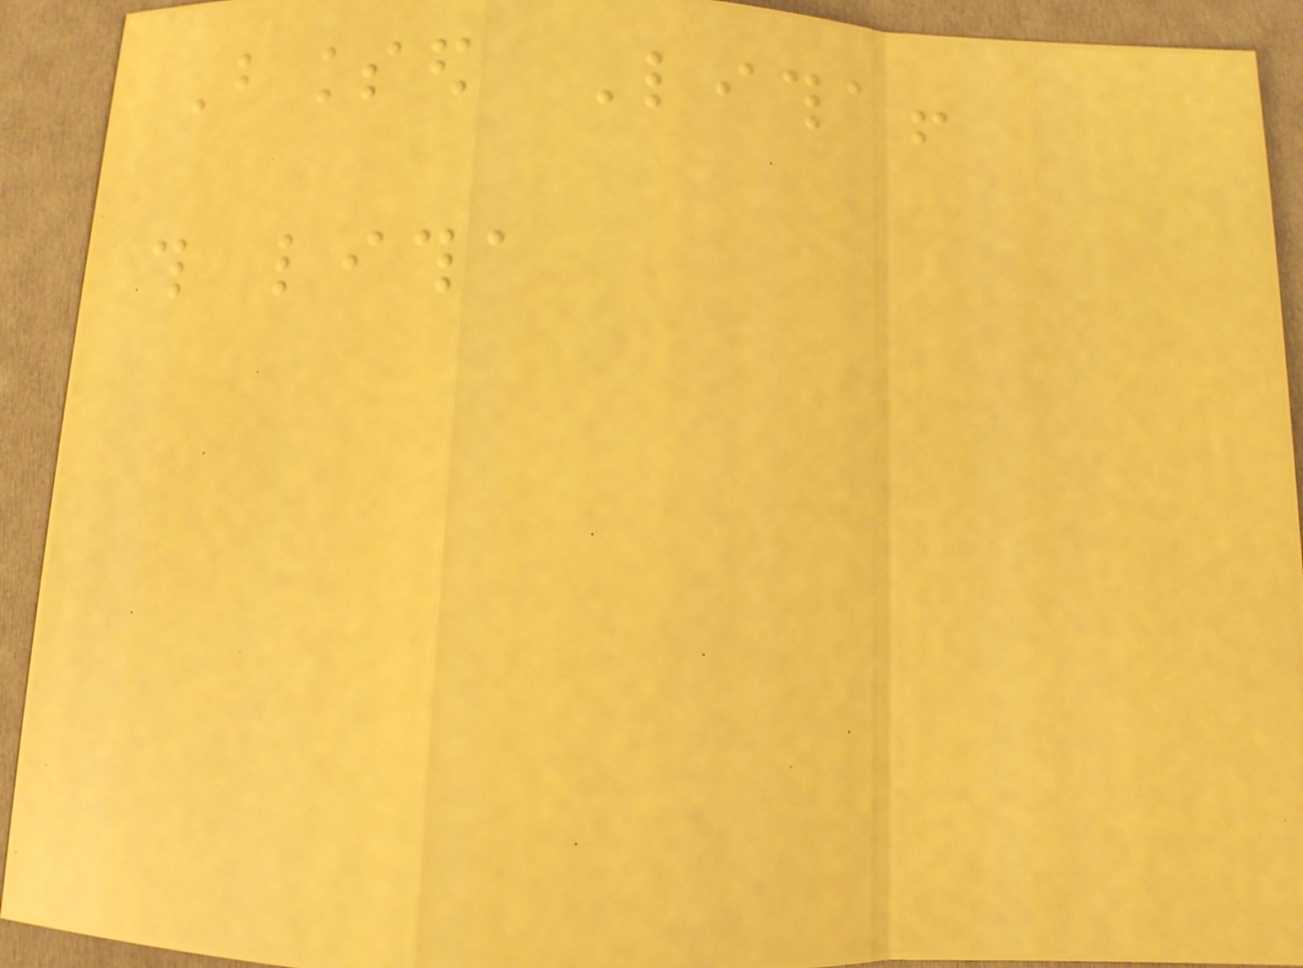Blessed Litha!
this litha
